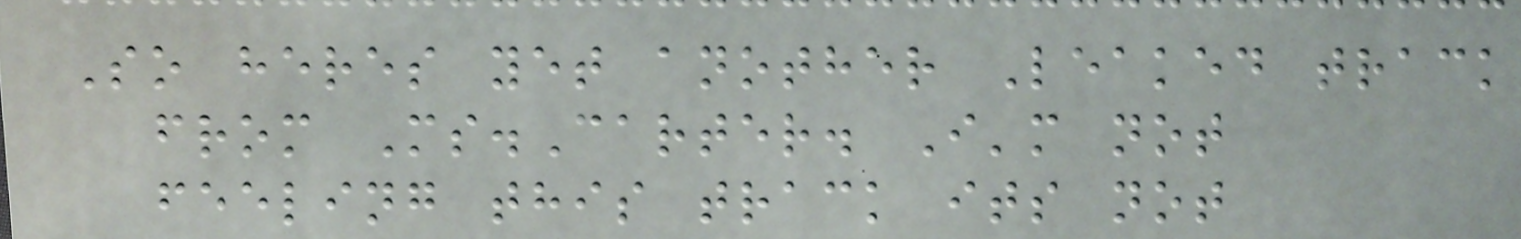So heres yet another Leaked track
from Ms.Carter. I'm not
feeling this track its not
